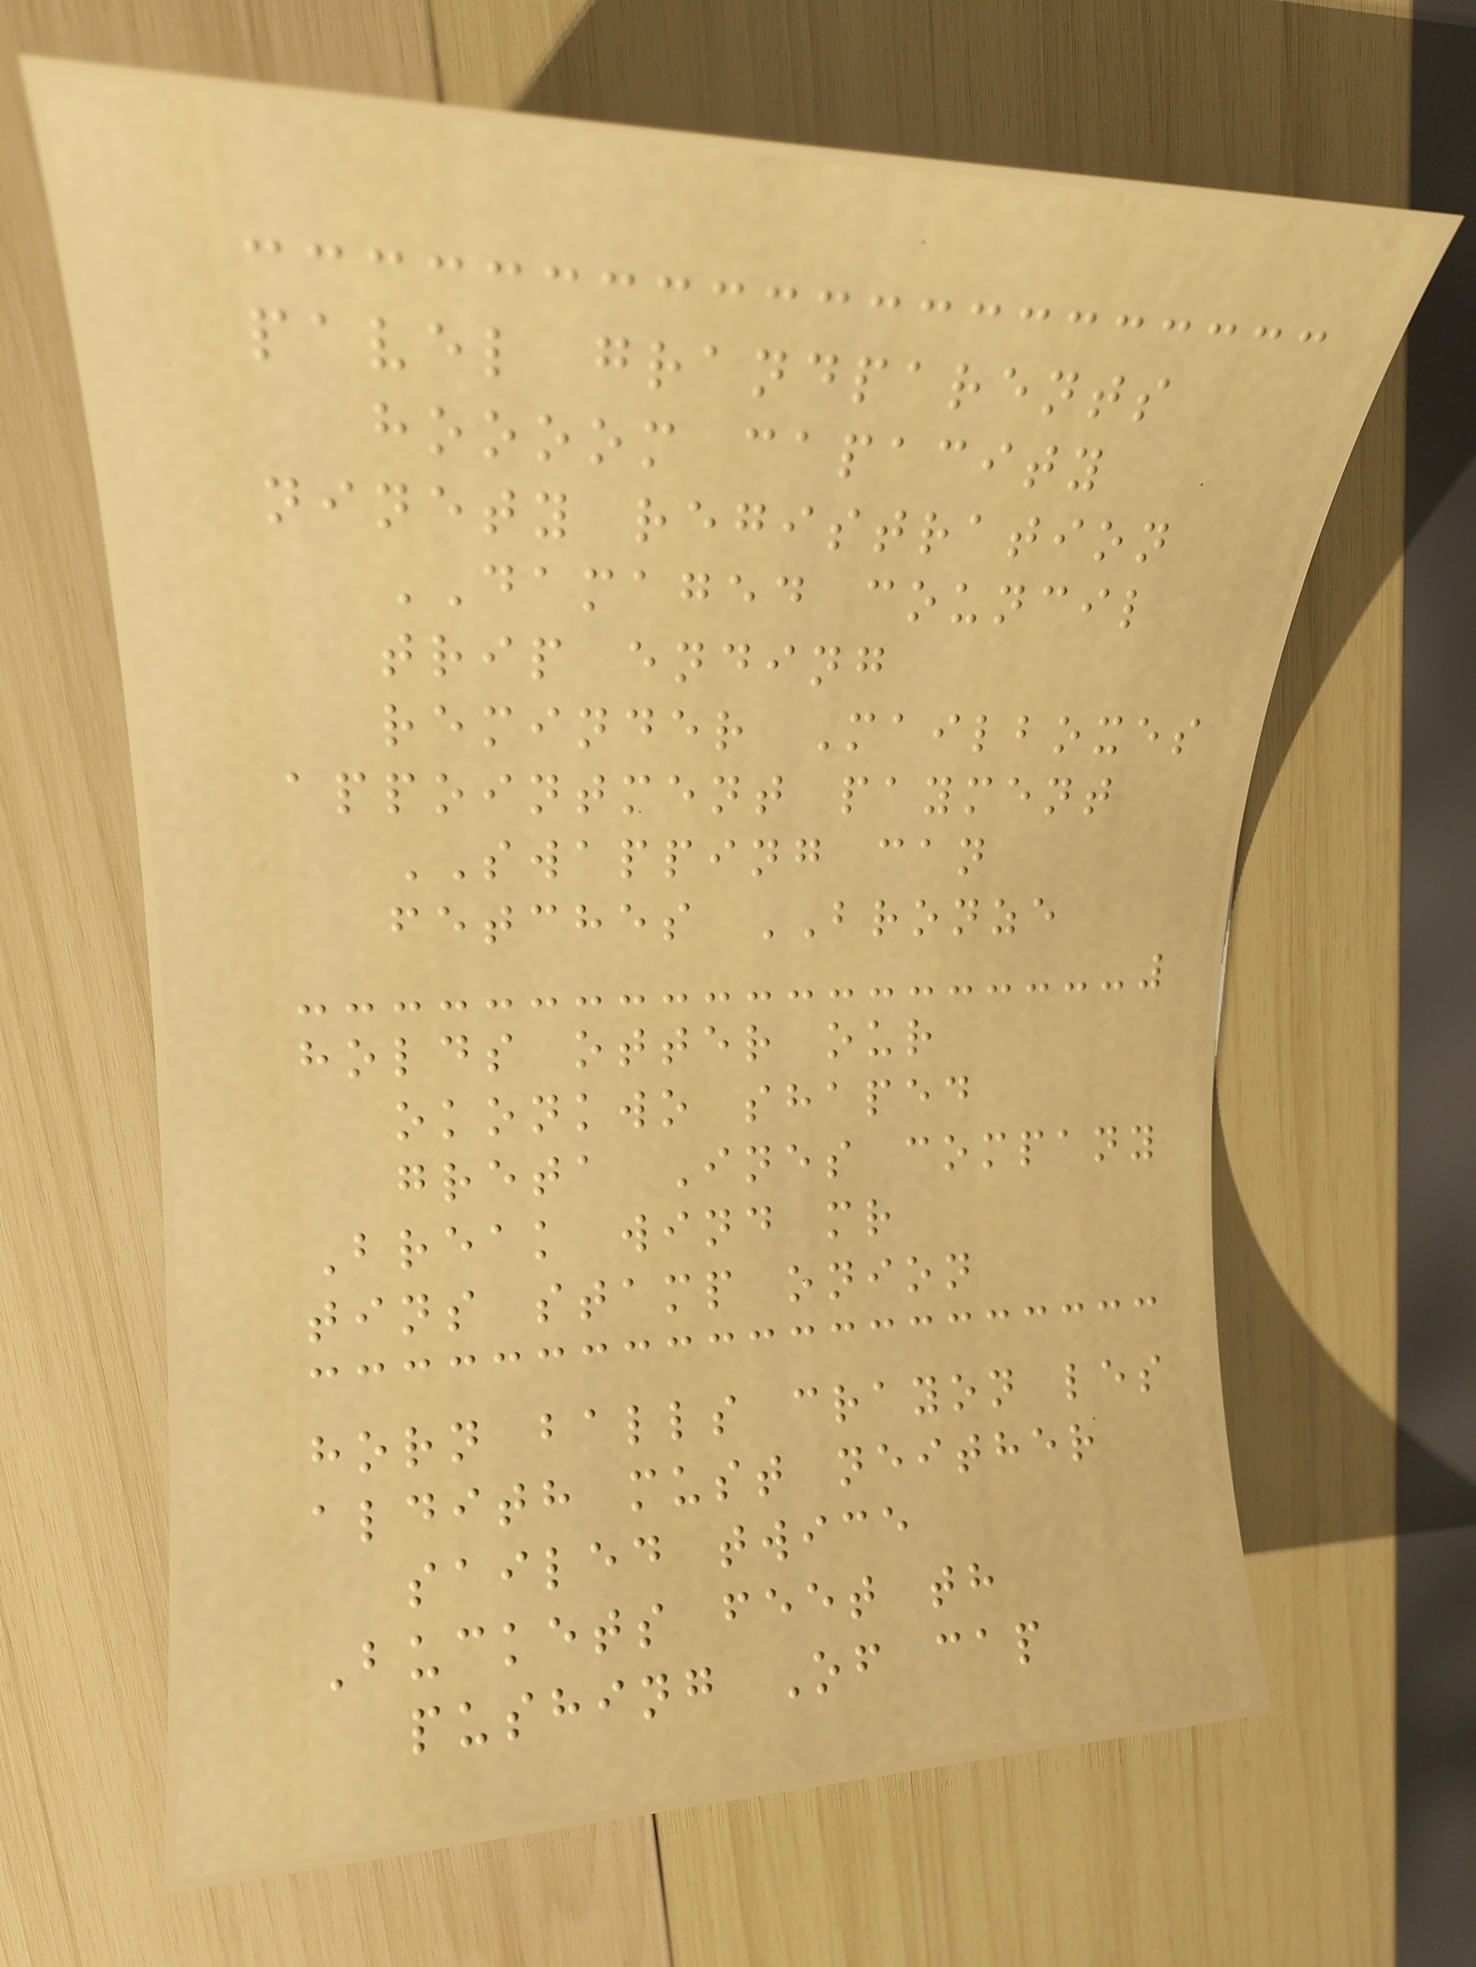pavel grandparents
hoooom capacity
ninety registration
DAMAGED council
trip ending
reminder Mailboxes
appointment payment
SWAPPING can
fetches BRONZE
holds otter our
okonkwo shaped
greta Ines company
Break wind mr
tins stamp onion
horn balls crayon les
aldith must neither
sailed twice
Buckets feet th
pushing Of cap
